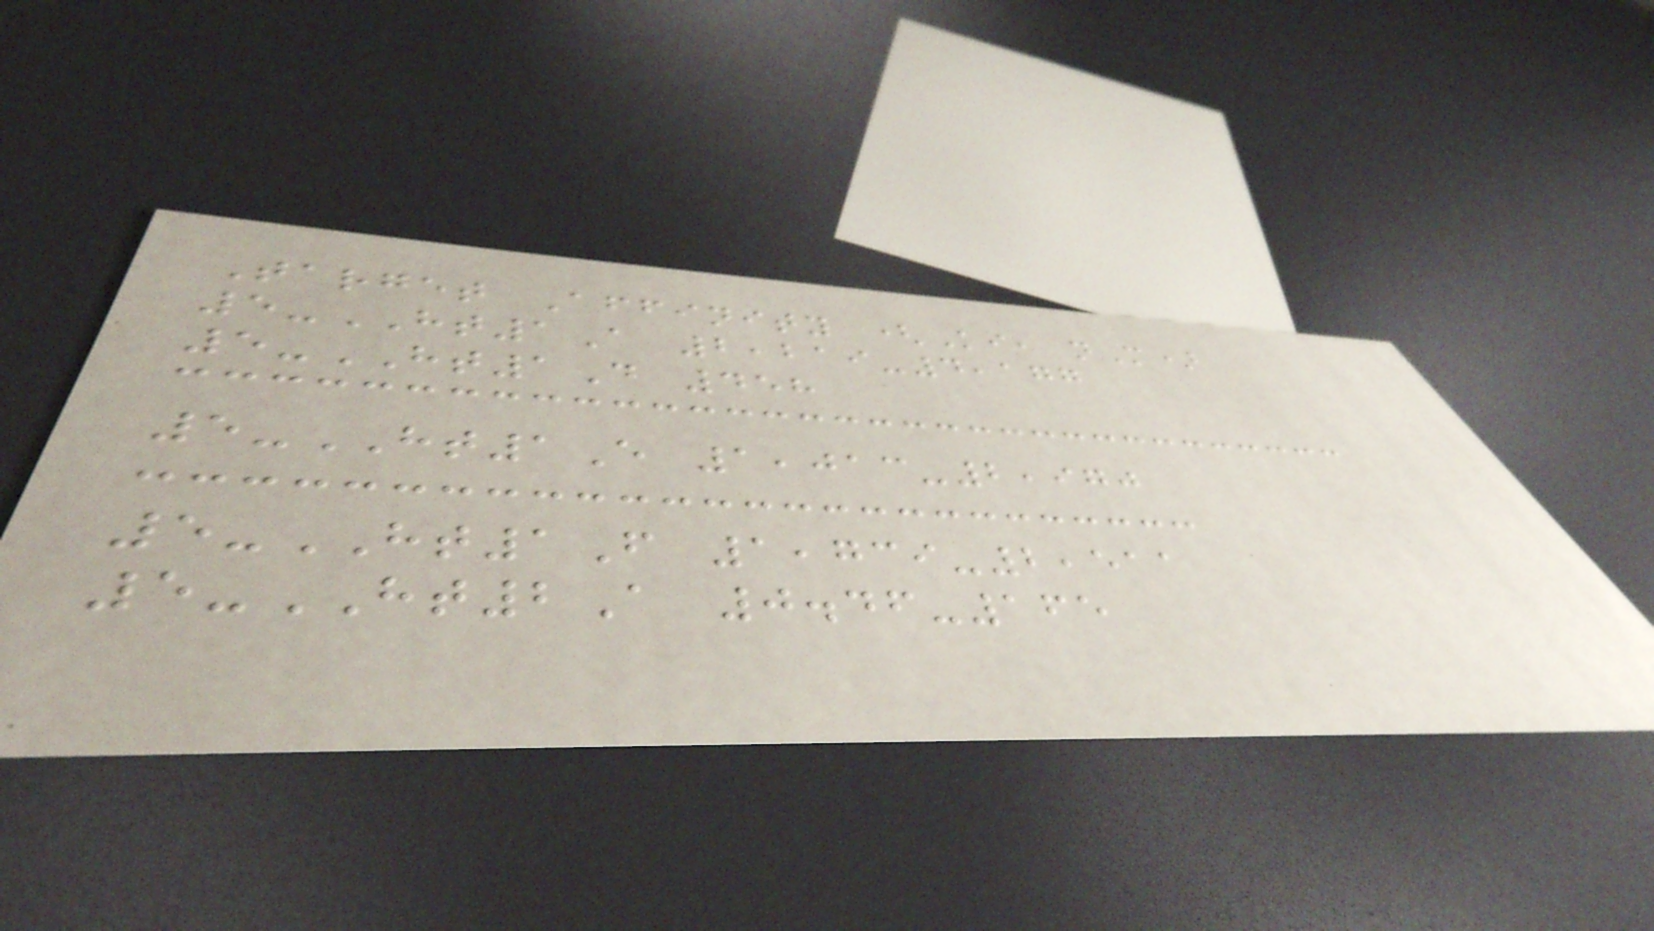Target Affinity (Ki, nM)
5-HT1A 2,219-4,177
5-HT1D 458
5-HT1E 1,013-2,970
5-HT1F 1,739-2,511
5-HT2A 0.46-165
